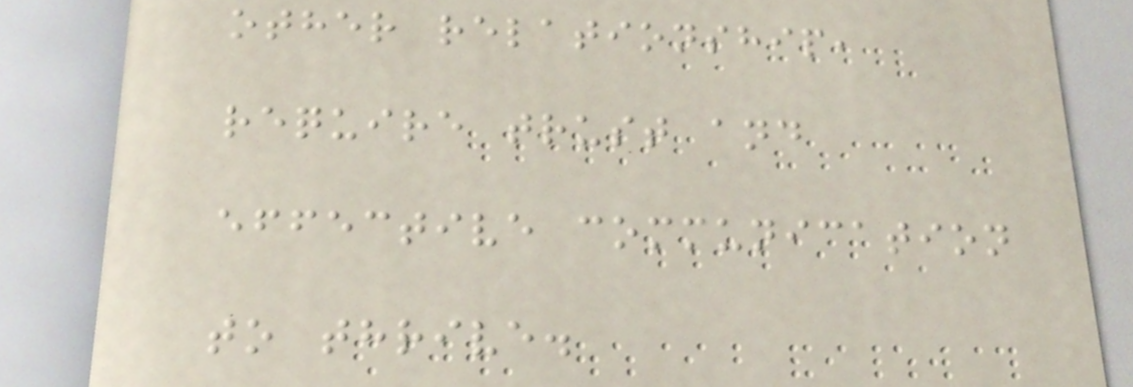other relationship,
require trust and
effective communication
to thrive.
